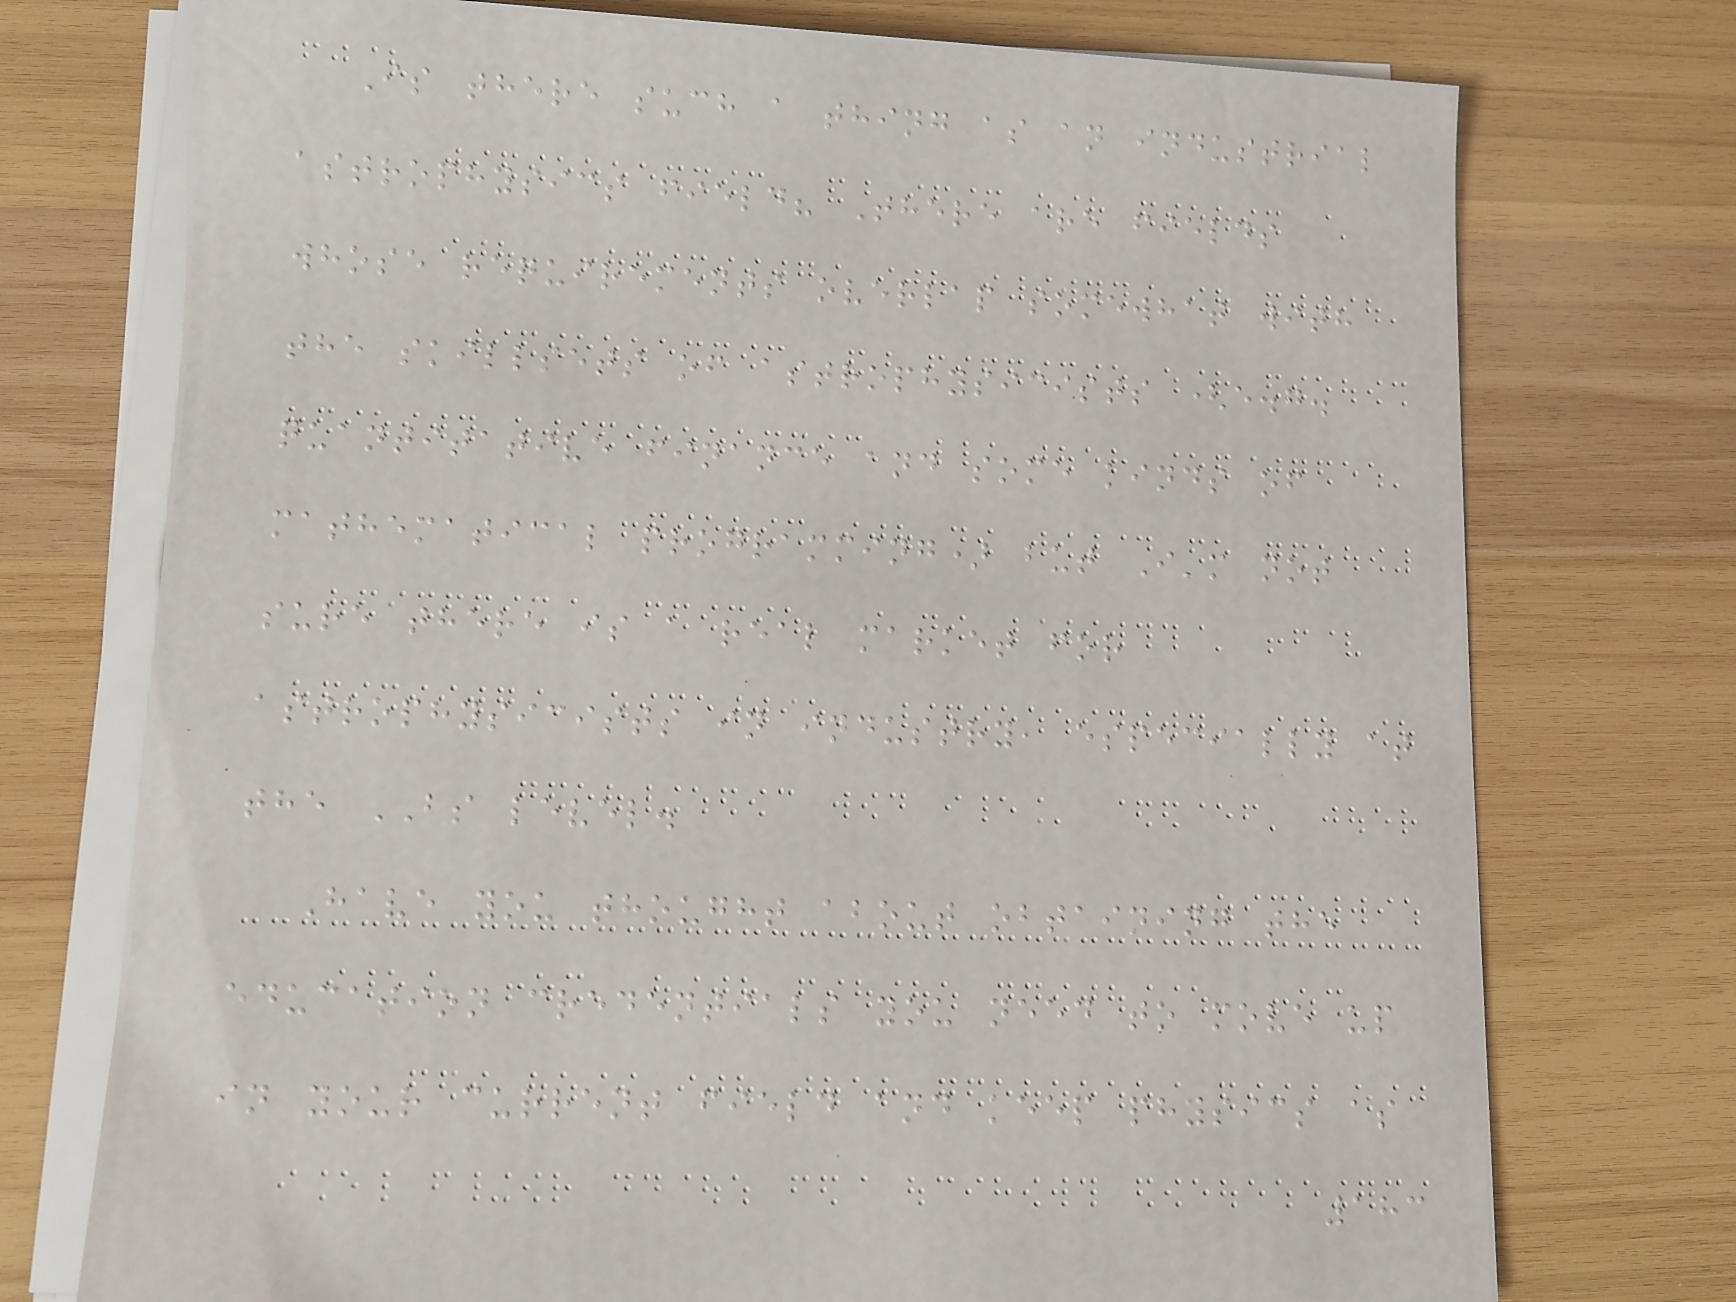Is there such a thing as an industrial
astrophysics field? There are fields
whose requirements overlap somewhat with
the skillsets of astrophysicists (e.g.
quantitative finance and some kinds of
mathematical programming) but I'm not
sure there is a real market for
astrophysicists in industry, especially at
the BS level.
Have you thought about obtaining the
education credentials you need to move up
in your current field and keep physics as
183
